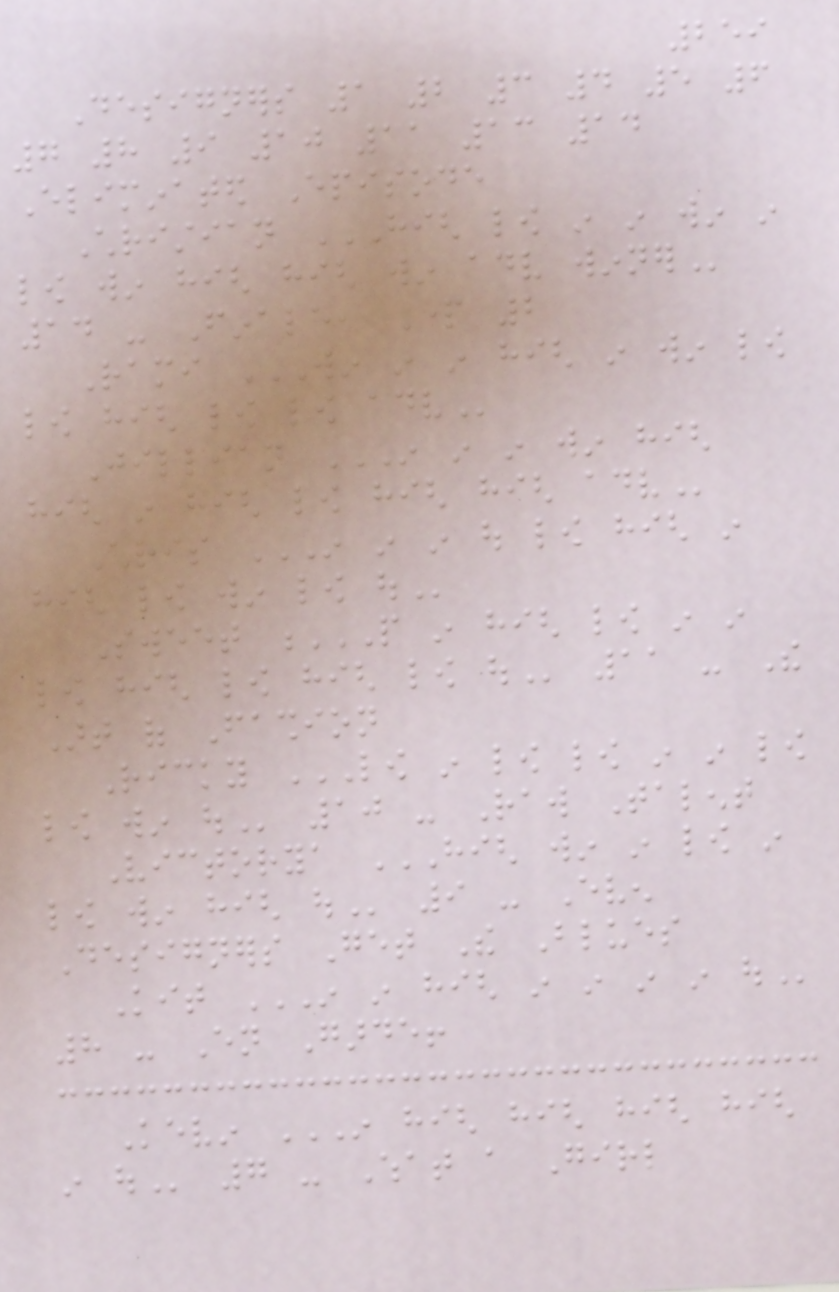259
Designers 1 2 3 4 5 6
7 8 9 10 11 13 14
Eliminated Episode
Christian HIGH LOW IN IN WIN IN
LOW WIN HIGH HIGH WIN ADV WINNER
14 - Finale, Part 2
Rami WIN IN IN HIGH IN WIN LOW
LOW HIGH LOW LOW ADV
Jillian IN IN IN WIN HIGH
HIGH IN HIGH LOW HIGH HIGH ADV
Chris IN IN IN OUT LOW HIGH IN
HIGH LOW WIN LOW OUT
Sweet P IN HIGH LOW IN IN
LOW HIGH LOW HIGH LOW OUT 11 - The
Art of Fashion
Ricky LOW IN LOW LOW IN IN LOW
LOW WIN OUT 10 - Raw Talent
Victorya HIGH WIN IN LOW IN
LOW WIN HIGH OUT 9 - Even
Designers Get The Blues
Kit IN IN HIGH IN IN IN IN OUT
8 - En Garde!
Kevin IN HIGH HIGH HIGH HIGH
IN OUT 7 - What a Girl
